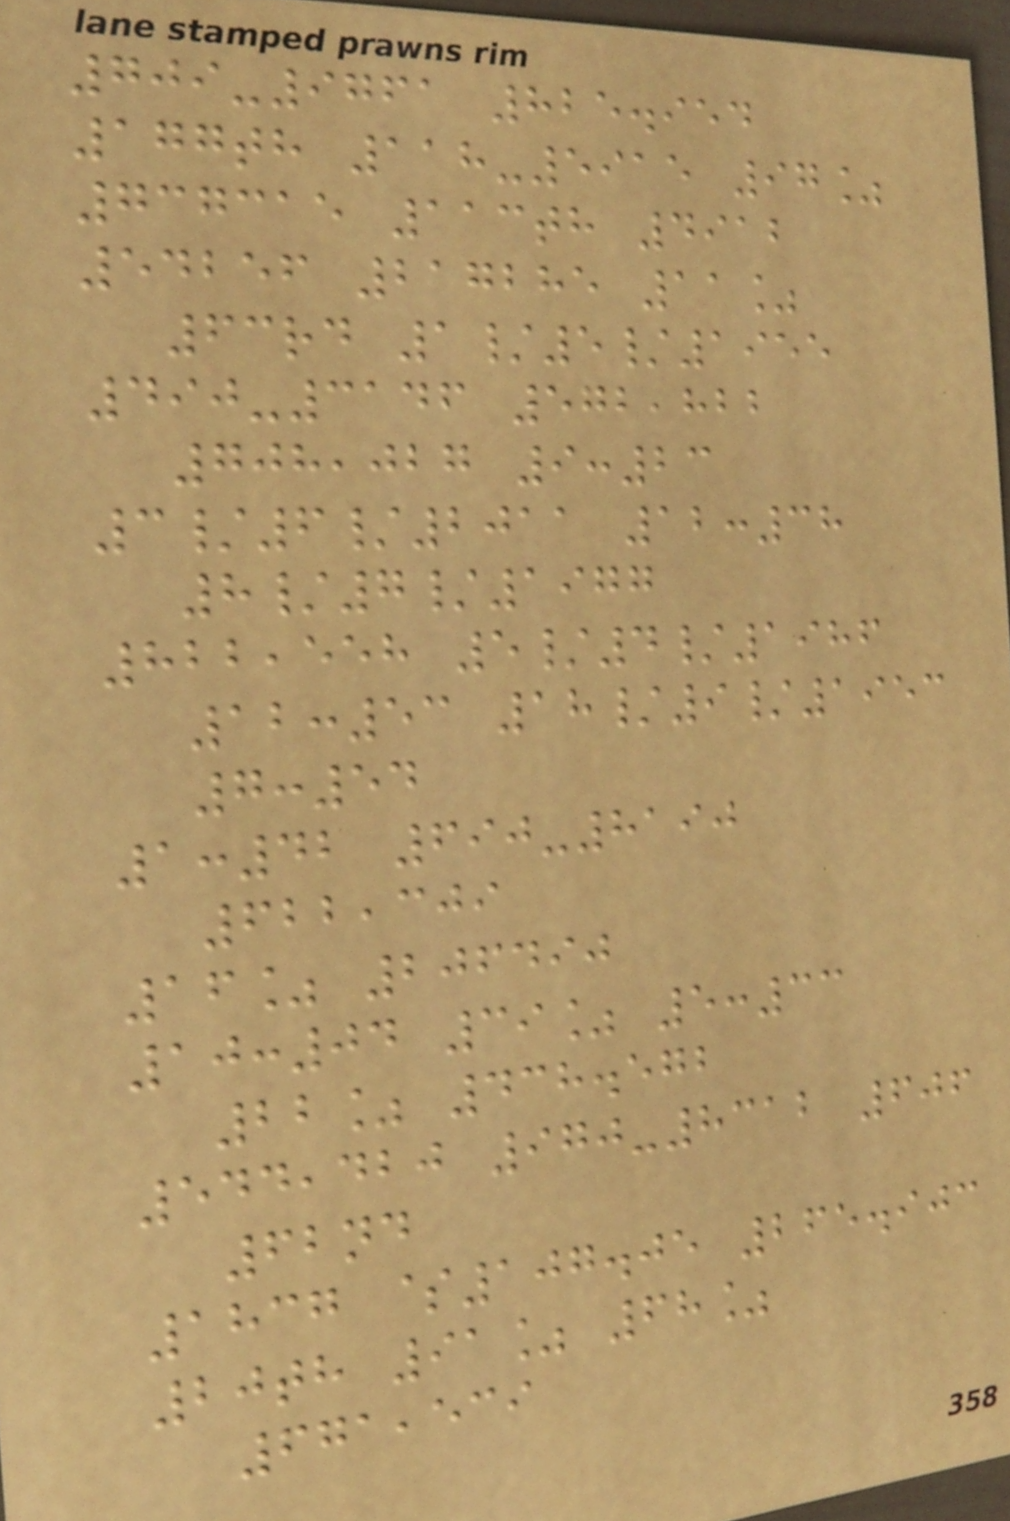709-9761 825.954
177th 118-5915 97%
737315 113th 4912
54256 217285 11%
63rd 1/5/1955
490-3146 572,822
708,027 9:23
3/6/2011 12:38
8/7/1977
822,558 5/4/1986
12:53 18/9/1953
7:54
1:42 690-8190
622,309
16% 206490
10:04 39% 5:33
22% 438.572
544,420 970-8312 606
62nd
1837 $107.05 265.903
20th 91% 68%
671,539
